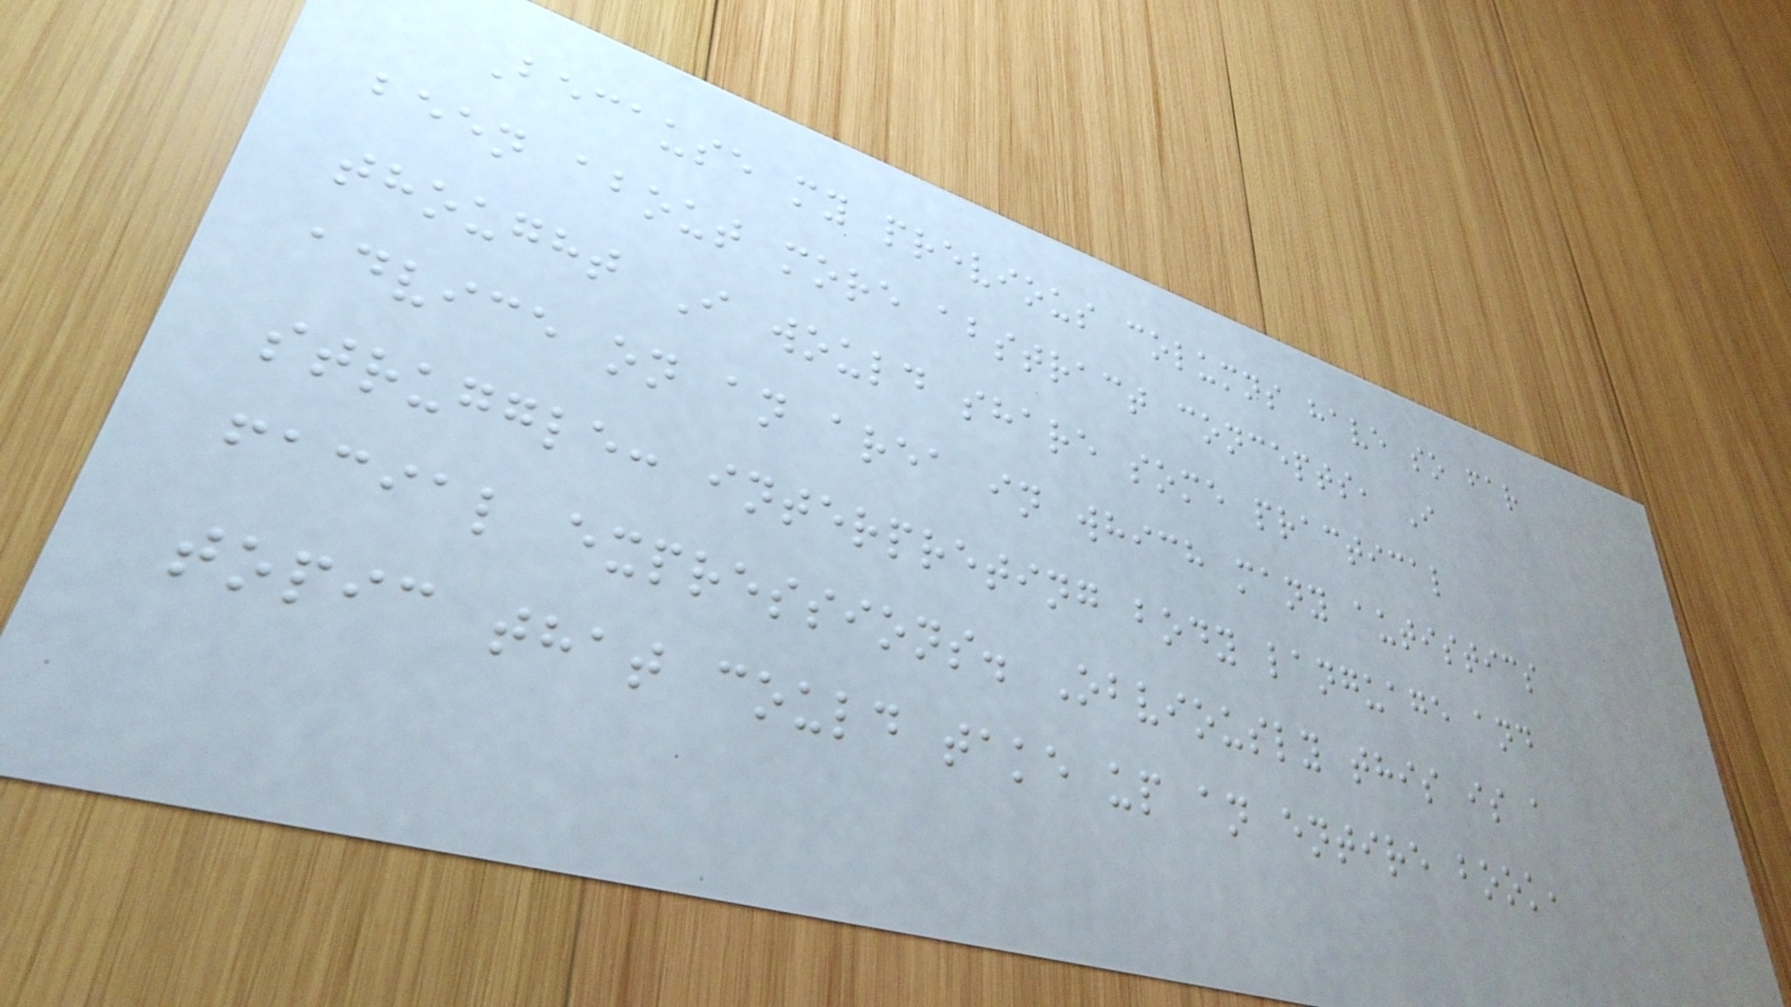Because my previous columns have so far
been about more abstract concepts, I
thought I would share some practical
advice on an area in which many autistics
struggle: interpreting body language and
facial expressions. Obviously this is a
topic that could take up an entire book,
